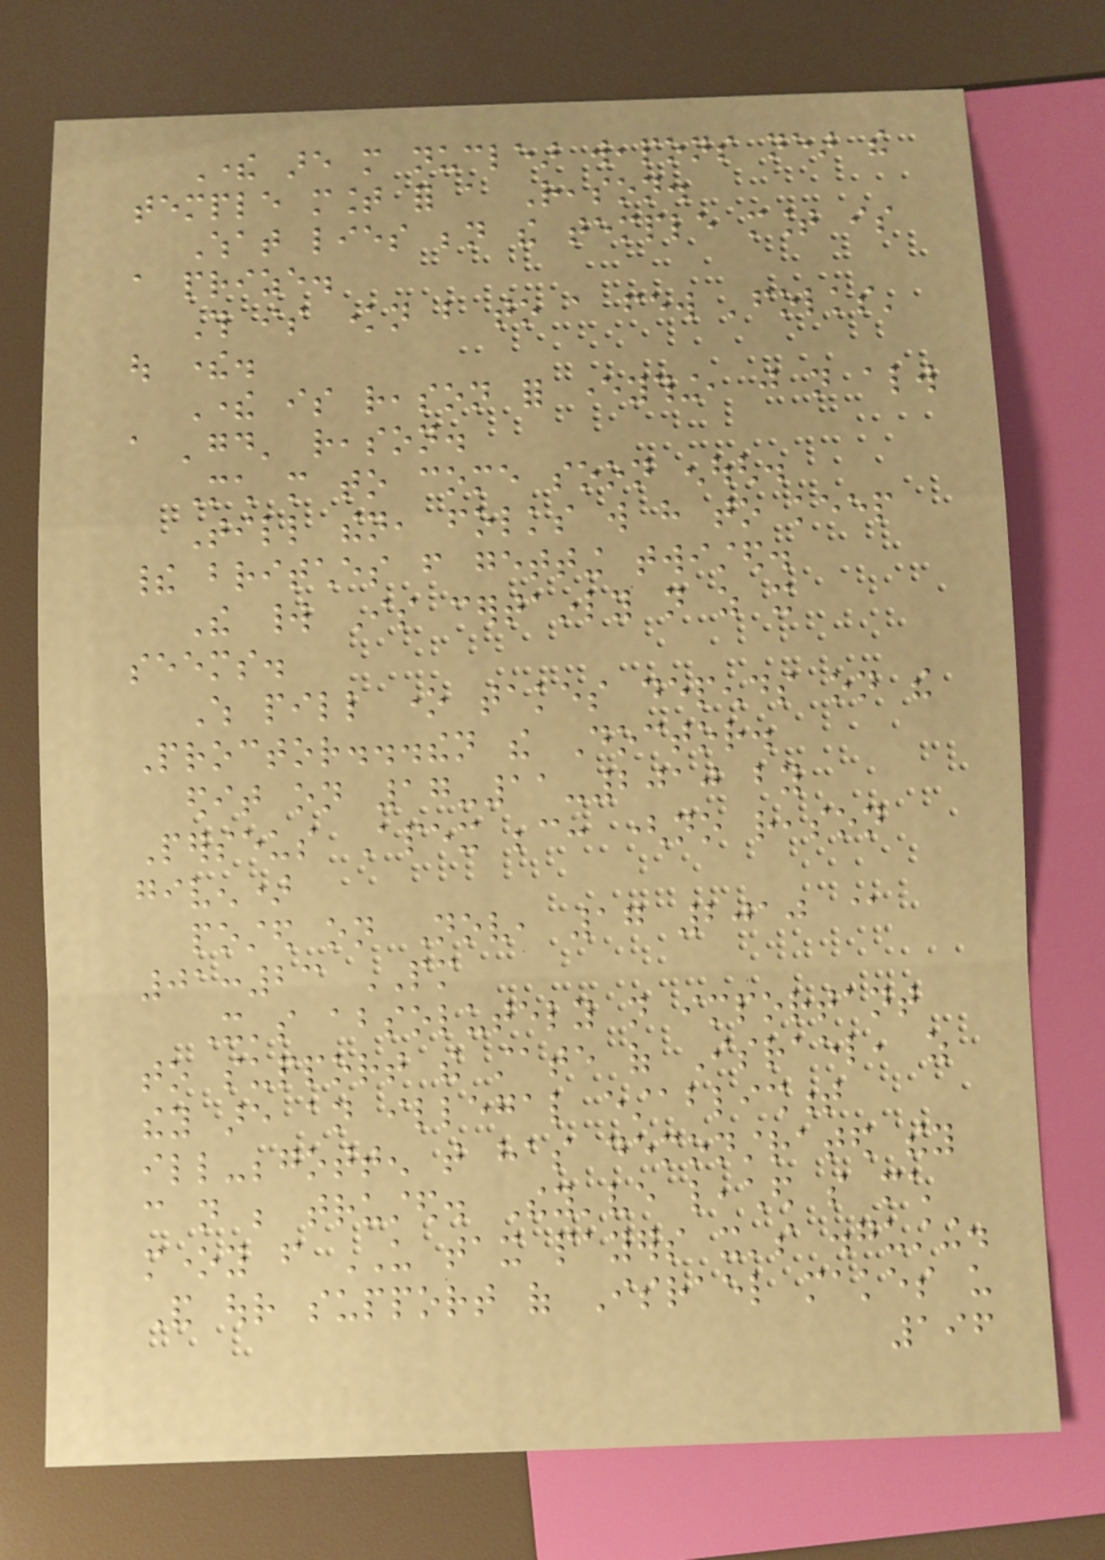There are more nuclear weapons near the
temple mount for a Reason.
What lies beneath the temple mount is
a prize.
This is known but to a few 'folks'
out there.
There is reason for everything, just not always
a 'good' reason.
Much more to come soon enough.
Till then, folks will have to keep
their britches from getting twisted.
The world Is certainly not as it
seems.
Which pill one takes depends on the
Proctor...then the Doctor.
edit on 17-11-2010 by
Perseus Apex because: (no reason
given)
posted on Nov, 17 2010 @
01:23 PM
It's absolutely not important
to support the state of Israel, as
they are an illegal establishment
ill-begotten that has demonstrated they
can not be trusted. They've leached so much
money from US tax payers it's disgusting.
And our support of Israel makes us
196
